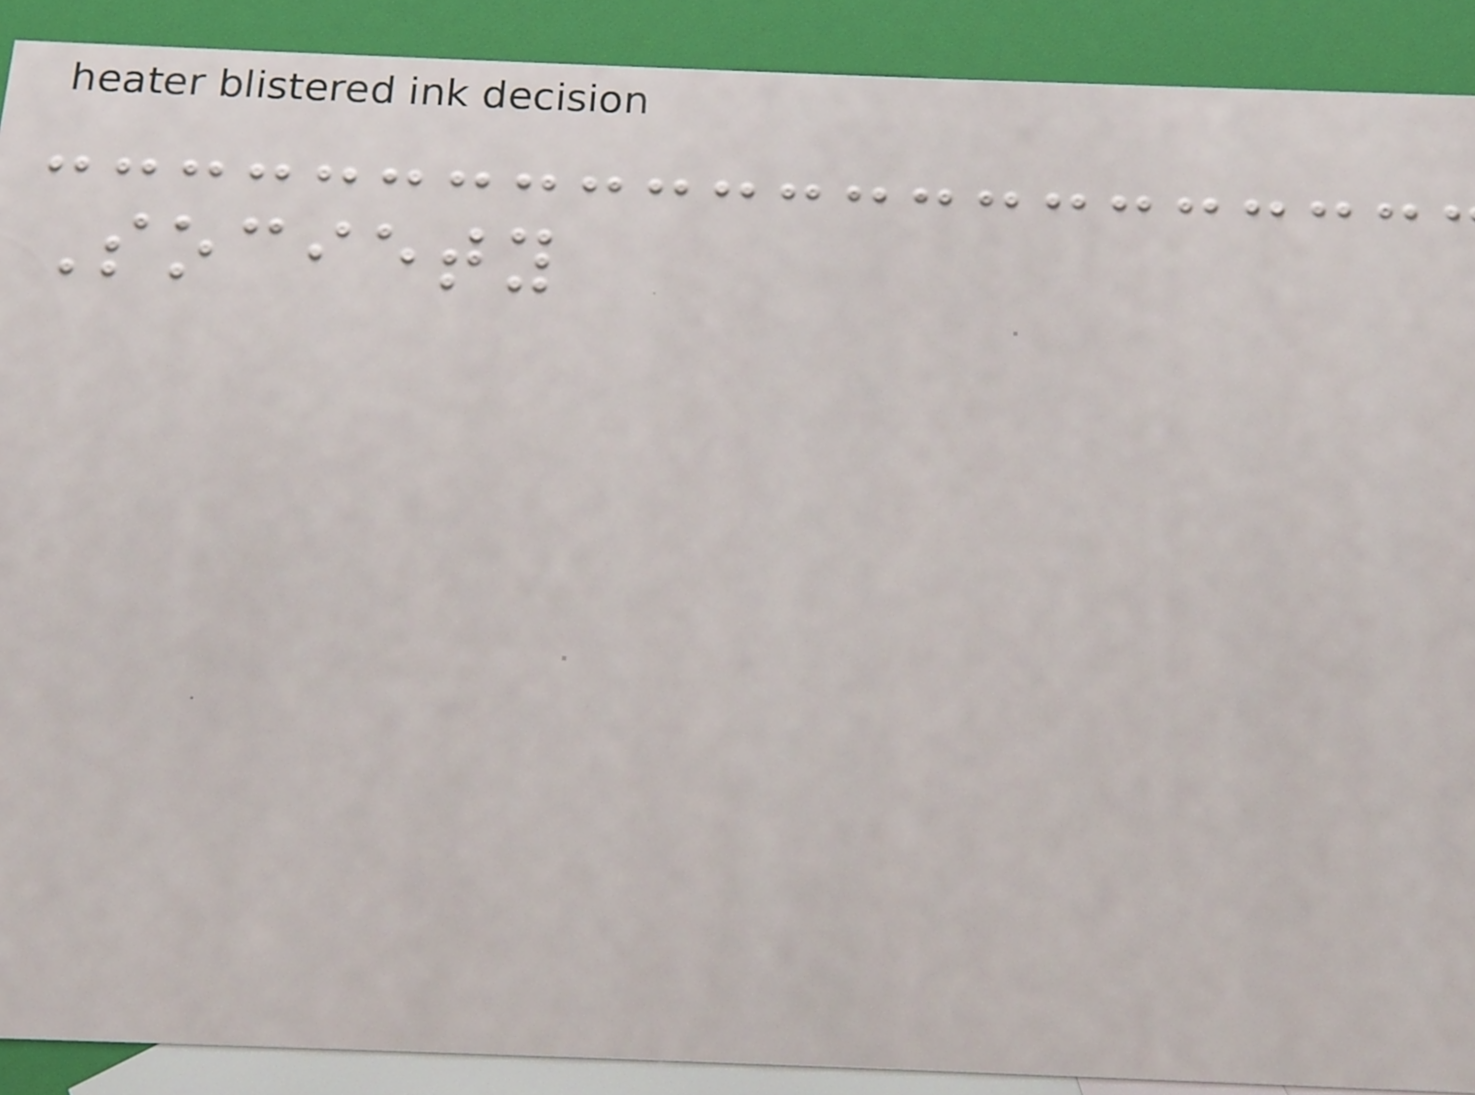Society
